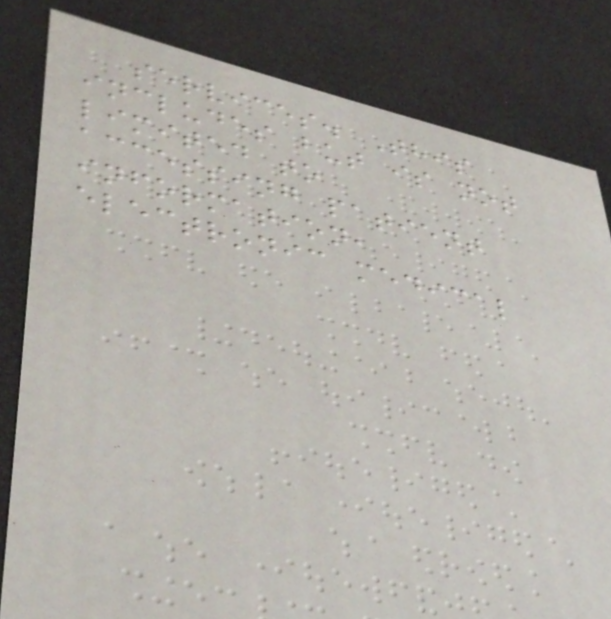services. This
includes but is not
limited to
accessing patient
information,
electronic medical
